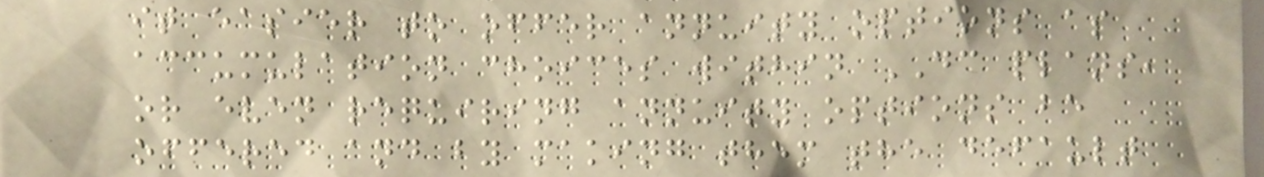it easier to offer annuity options as
accumulation choices within DC plans,
or even requiring annuity options be
offered and by making them the default
